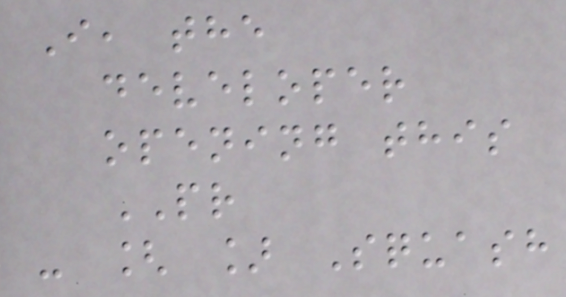I, the
developer
opening this
PR
- [ ] Squash
